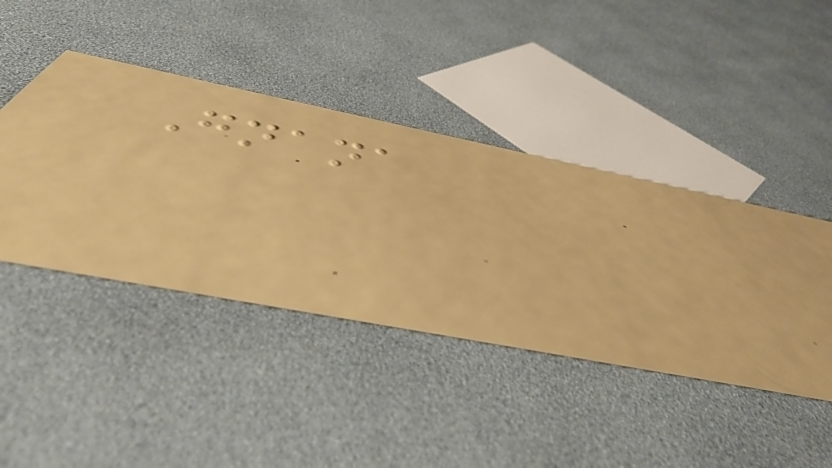Gnana
